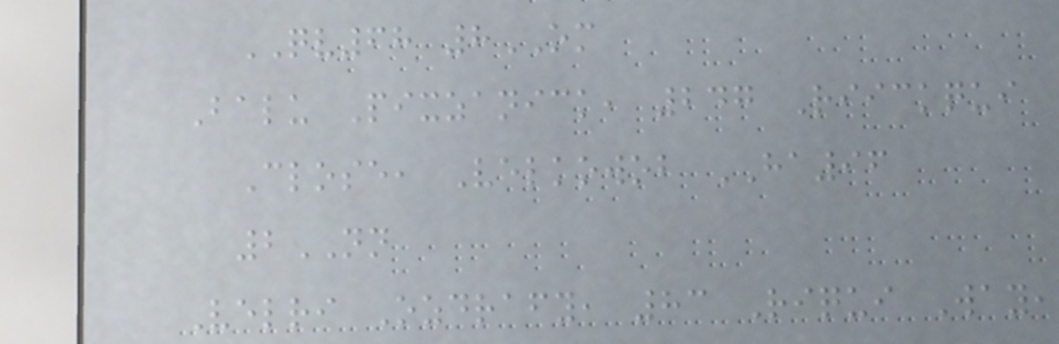QV68 8OM
Balu Pixzanick, 247 Riickqui
Close, Velkowob HA96
2NN
Velri Ozdrafy, 83 Riqui Way,
